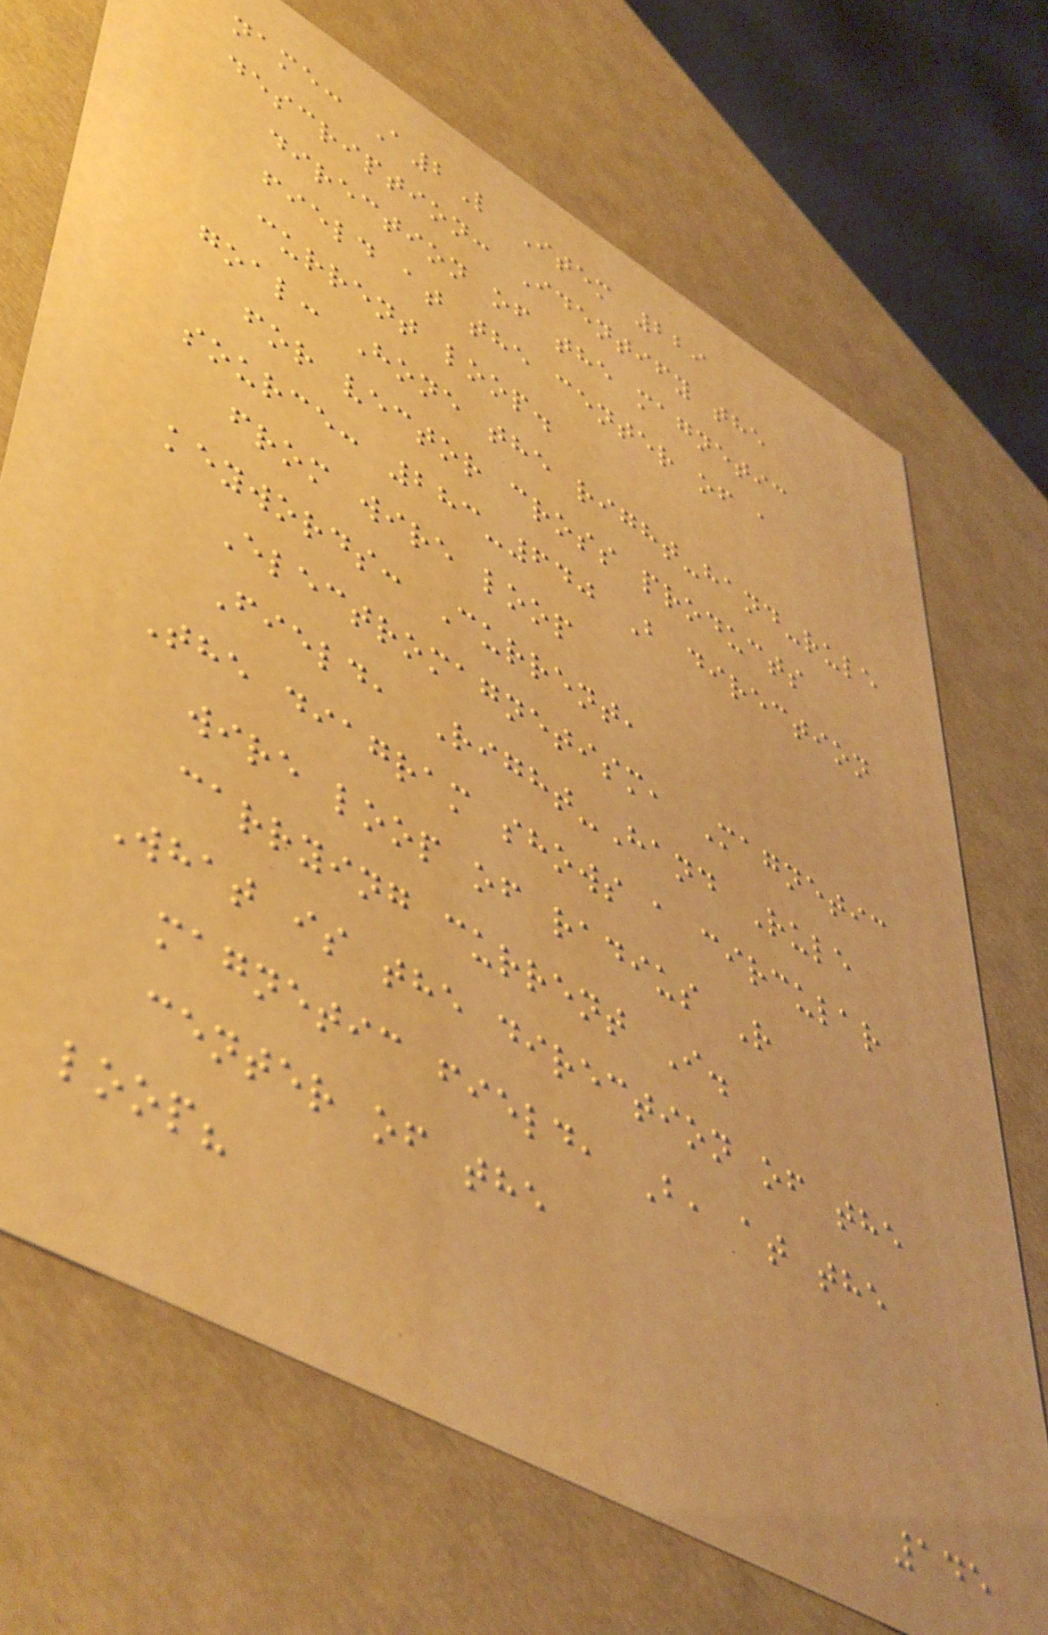name: A2L Item 229
description: Identify the
direction of the magnetic
field at the center of a
current loop.
goal: Hone the right-hand-rule
for vector cross products
source: 283-640 B direction
from wire loop
keywords: Current,
Electromagnetism, Magnetic
Field, Right-Hand Rule
The diagram shows a circular
wire loop of radius R
carrying current I.
What is the direction of the
magnetic field, B, at the
center of the
loop?
145
